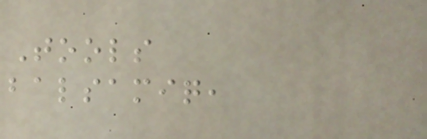Tools
balsamiq,
